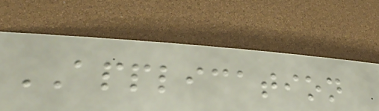APPLICATION
